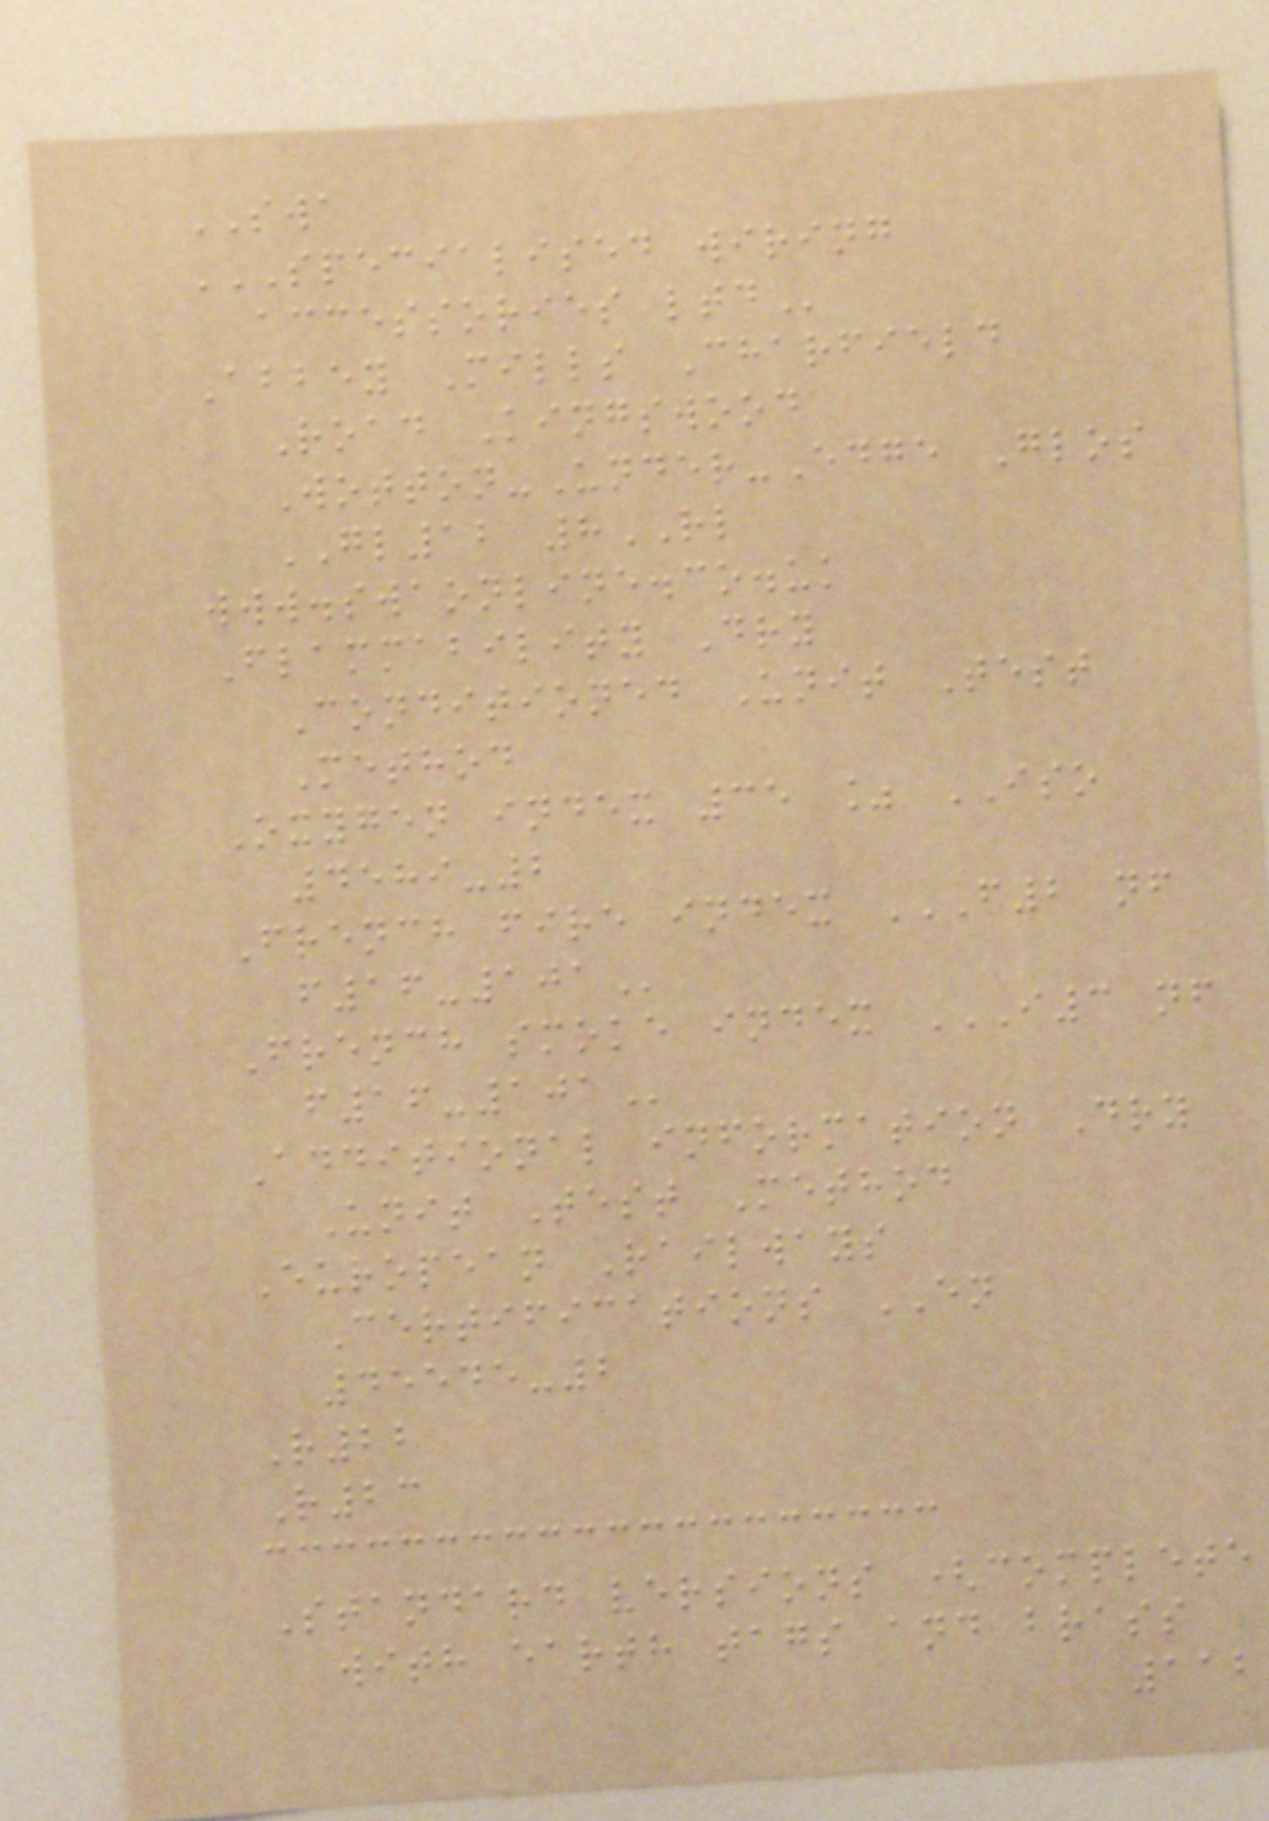SWA
SPECIALISED WIRING
ACCESSORIES LTD
Abbey Mills Charfield
Road Kingswood
Wotton-Under-Edge Glos
GL12 8RL
www.swaonline.co.uk
Flammability Dry
Conditioned Unit Test
Method
Oxygen index 35 % ISO
4589-2
French fire index F2 NF
F16-101
French smoke index I3 NF
F16-101
Additional information Dry
Unit Test Method
European Railways
Certifications EN
45545-2
R22
R23
Standard versions (complete
with earth tags and brass
112
